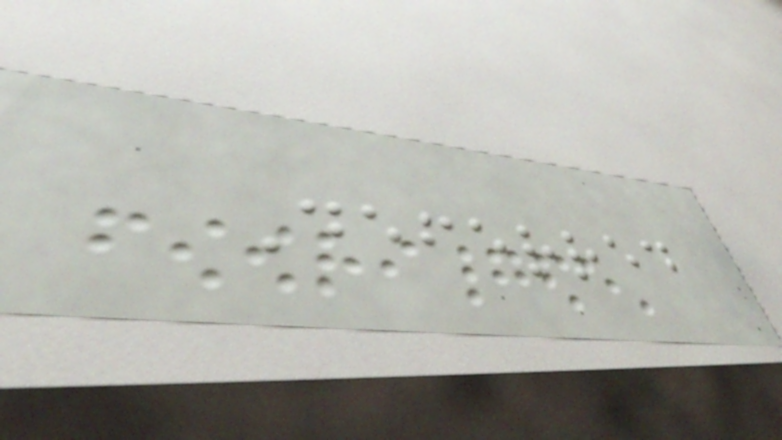Deferred
